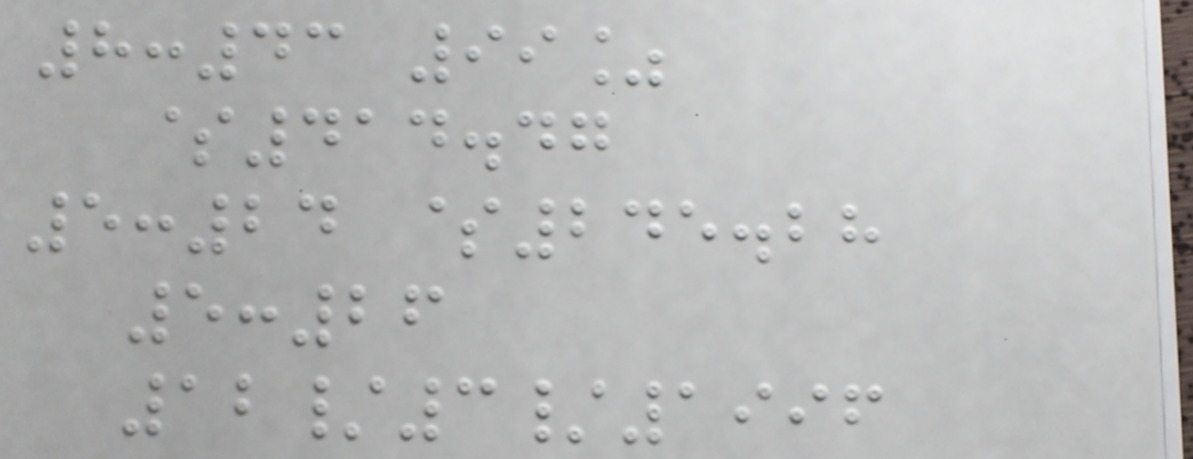8:43 99%
$414.47
5:24 $245.28
5:26
12/3/1996
